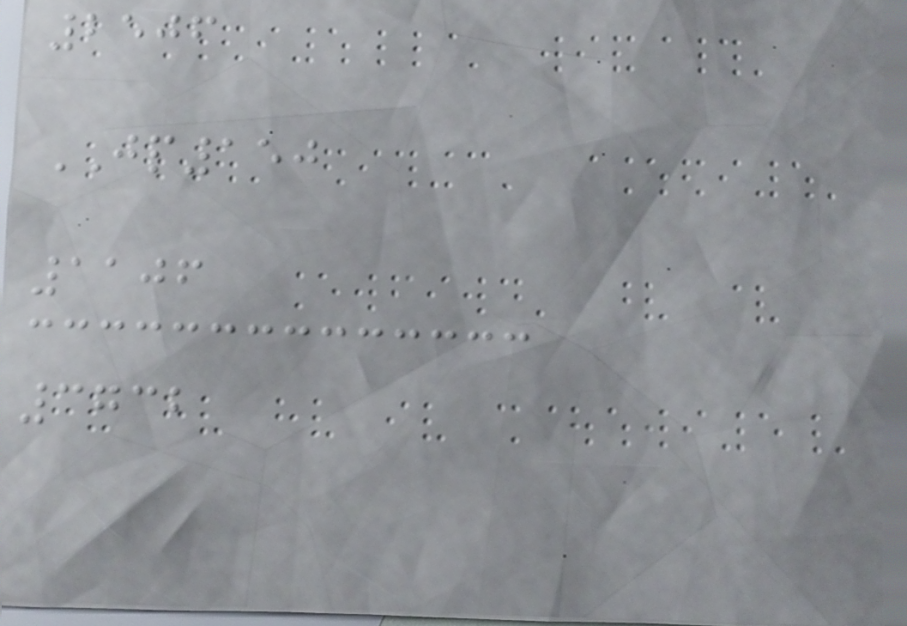2506
JP150
1106
3732
